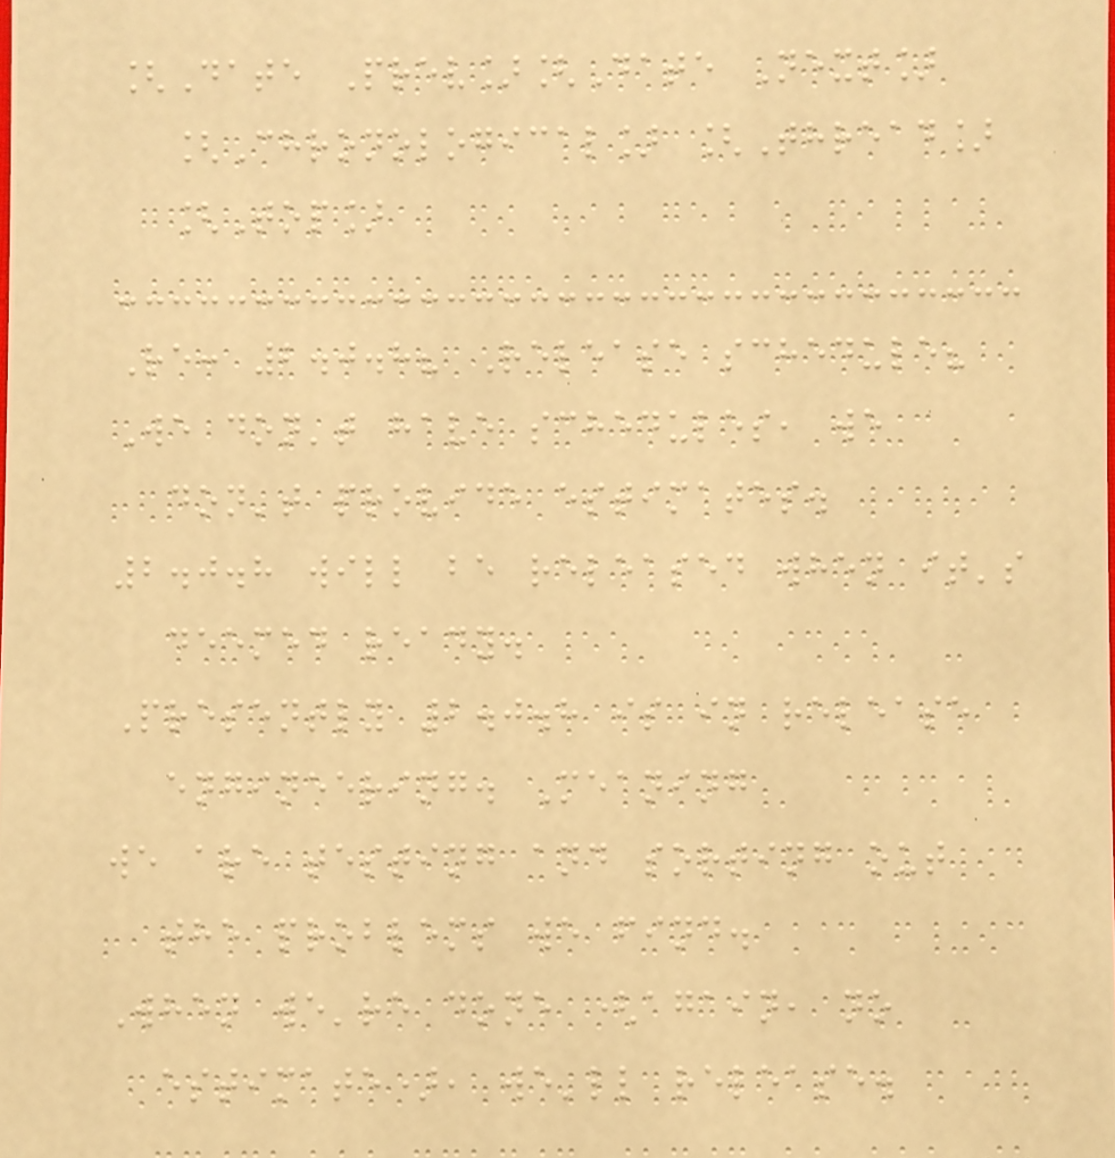[Date Prev][Date Next]
[Chronological] [Thread]
[Top]
Re: 2.0.8? Release schedule?
We don't have schedules, we
don't provide estimates.
2.0.8 will be released when it's
deemed ready.
Presently 2.0.8 is in release
engineering. Meaning
we are testing and sorting out
the problems we find.
When we're done (again, no
estimate), we'll release.
